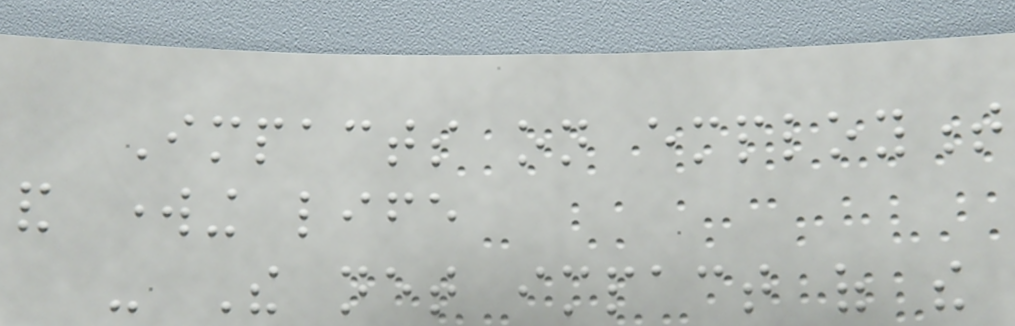Impacts on employment
and working life
- The net impact of the
